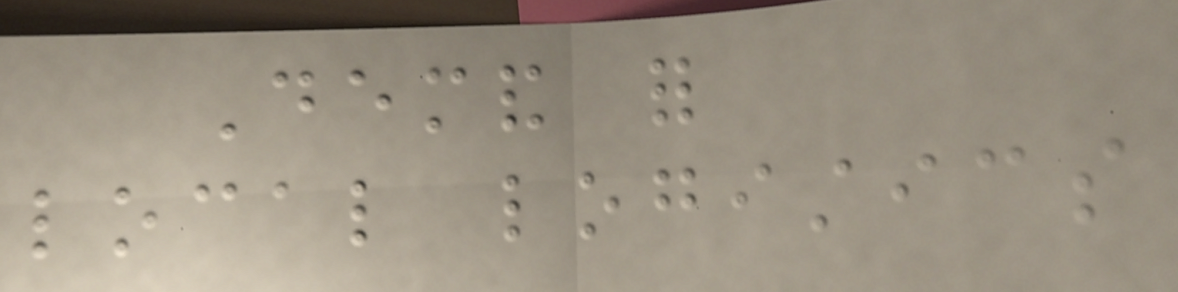Demand for
local logistics
